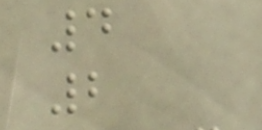4
2
